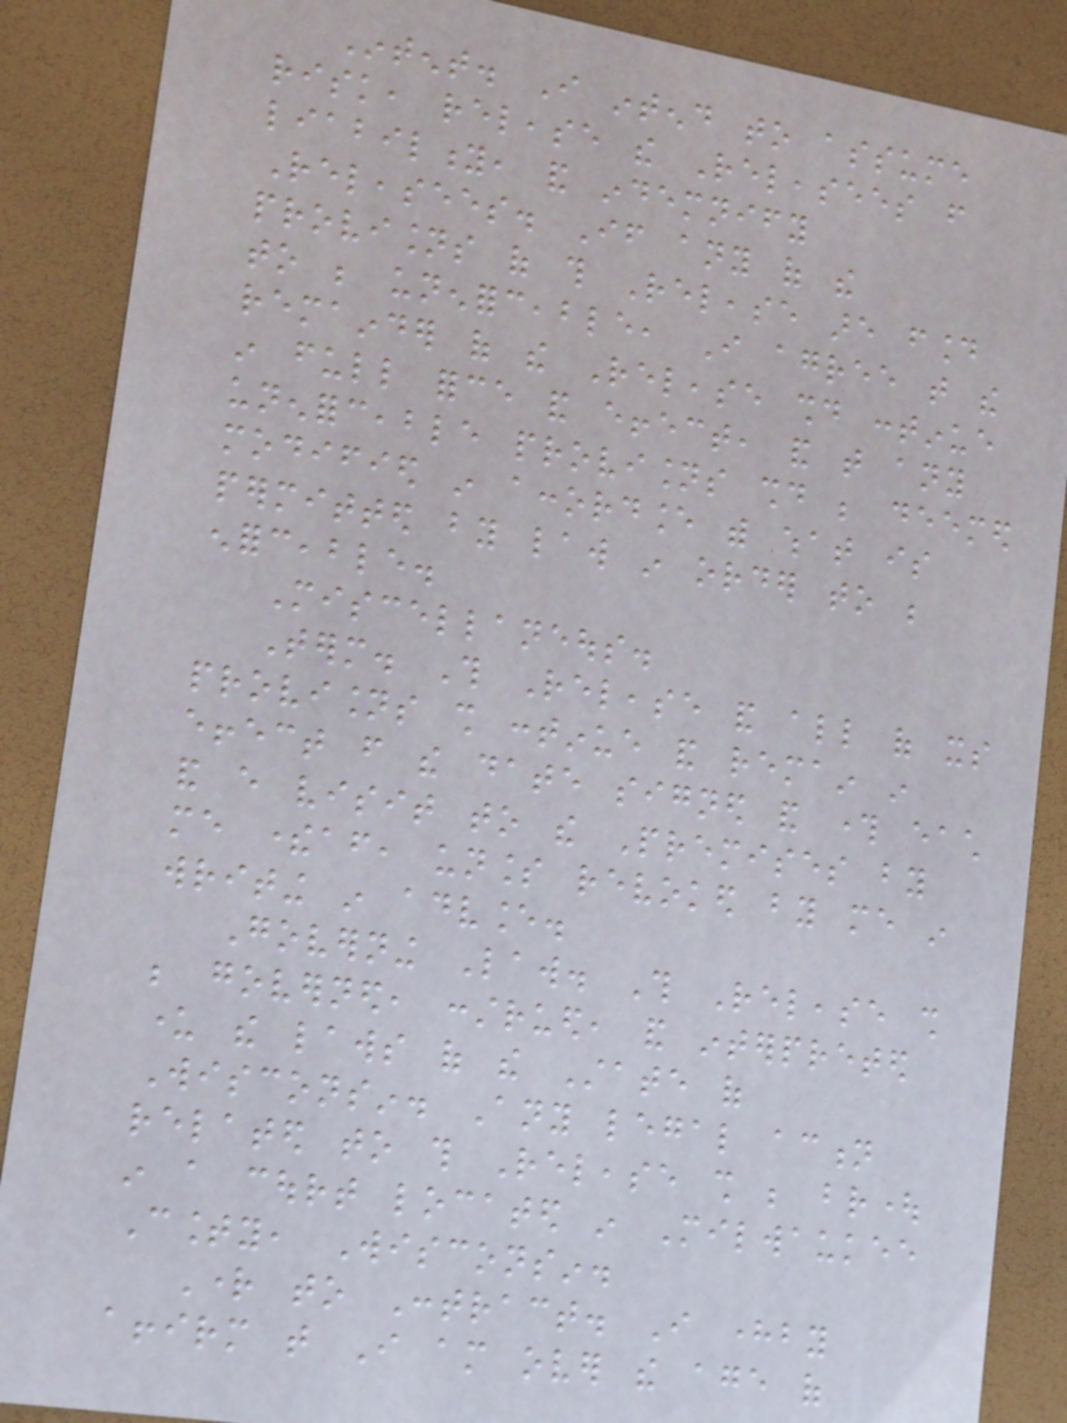Intent. I intend to assume
risk, release the Releasees from
liability, and indemnify
Releasees. If any of the
provisions of this Release are found
to be unenforceable, I agree that the
remainder of the Release should continue
in full force and effect, and that any
unenforceable provisions should be deemed
modified in accordance with what is
permitted by law in order to be
enforceable.
Miscellaneous.
Term. This Release and all of its
provisions shall continue and remain in
effect from the date signed and through each
and every visit to the Premises by
me thereafter, unless revoked by me in
writing in advance.
Governing Law. This Release shall
be governed, construed, and interpreted
under the laws of the State of
Wisconsin. Any legal action
related to this Release shall be brought
in a court located in Milwaukee
County, Wisconsin.
Right to Contract. I hereby
affirm that I am over the age of
